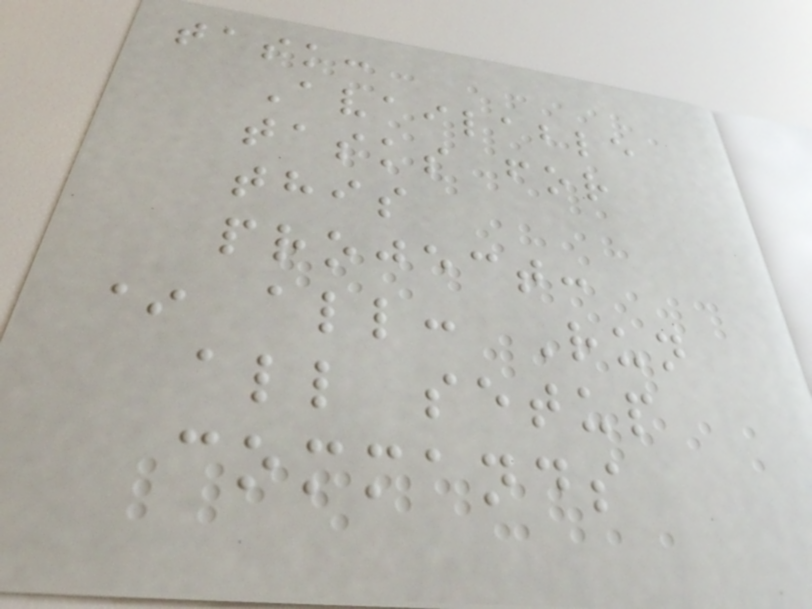task:
Available
tasks for
this
project:
* all: Run
all setup
commands
